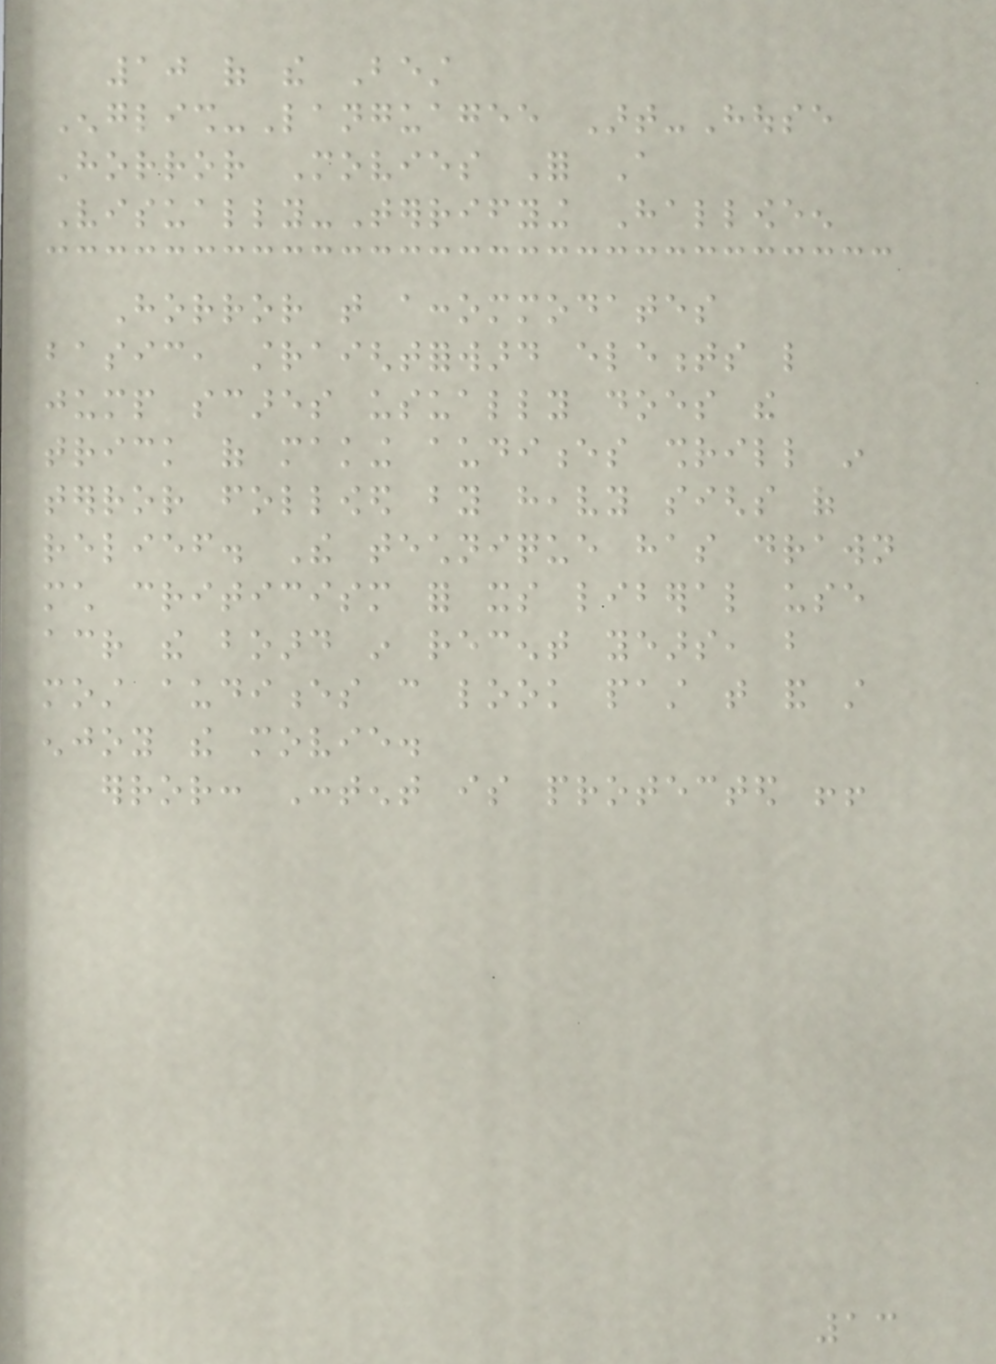10 of the Best
English-Languagee Art-House
Horror Movies For A
Visually-Terrifying Halloween
Horror that accommodates
basic, straightforward elements like
jump scares usually does the
trick of making audiences shrill in
terror followed by heavy sighs of
relief. The technique has drawn
much criticism for its liberal use
across the board in recent years, but
most audiences can look past that and still
enjoy the movie.
error: Content is protected !!
13
